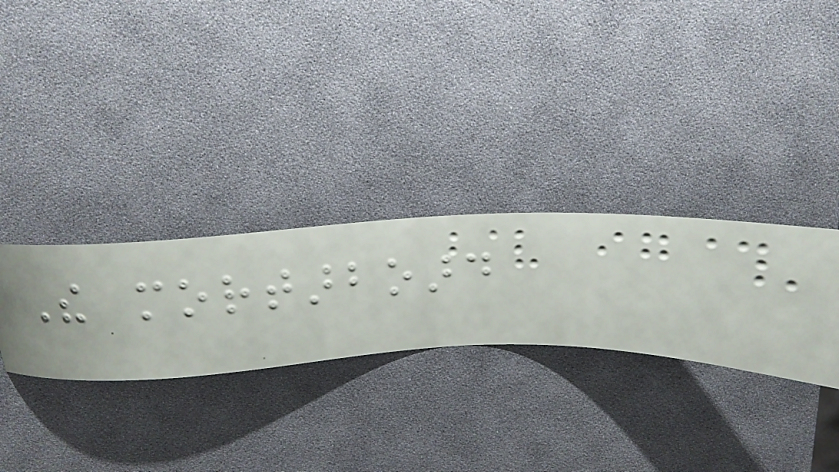The mortarboard
